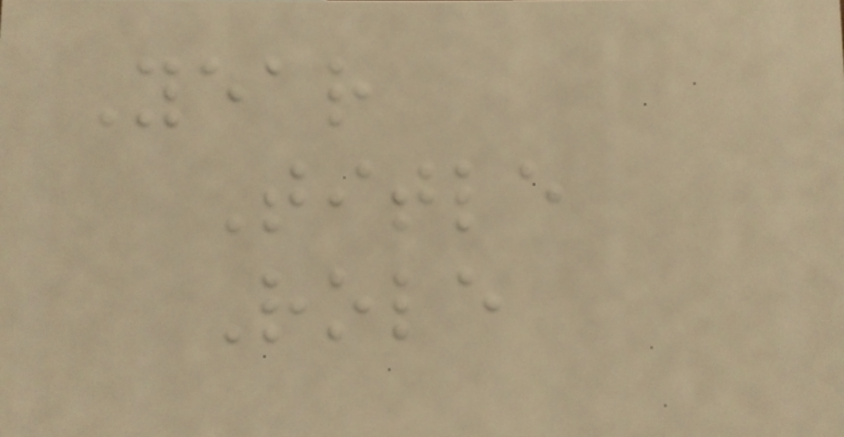Year
Title
Role
